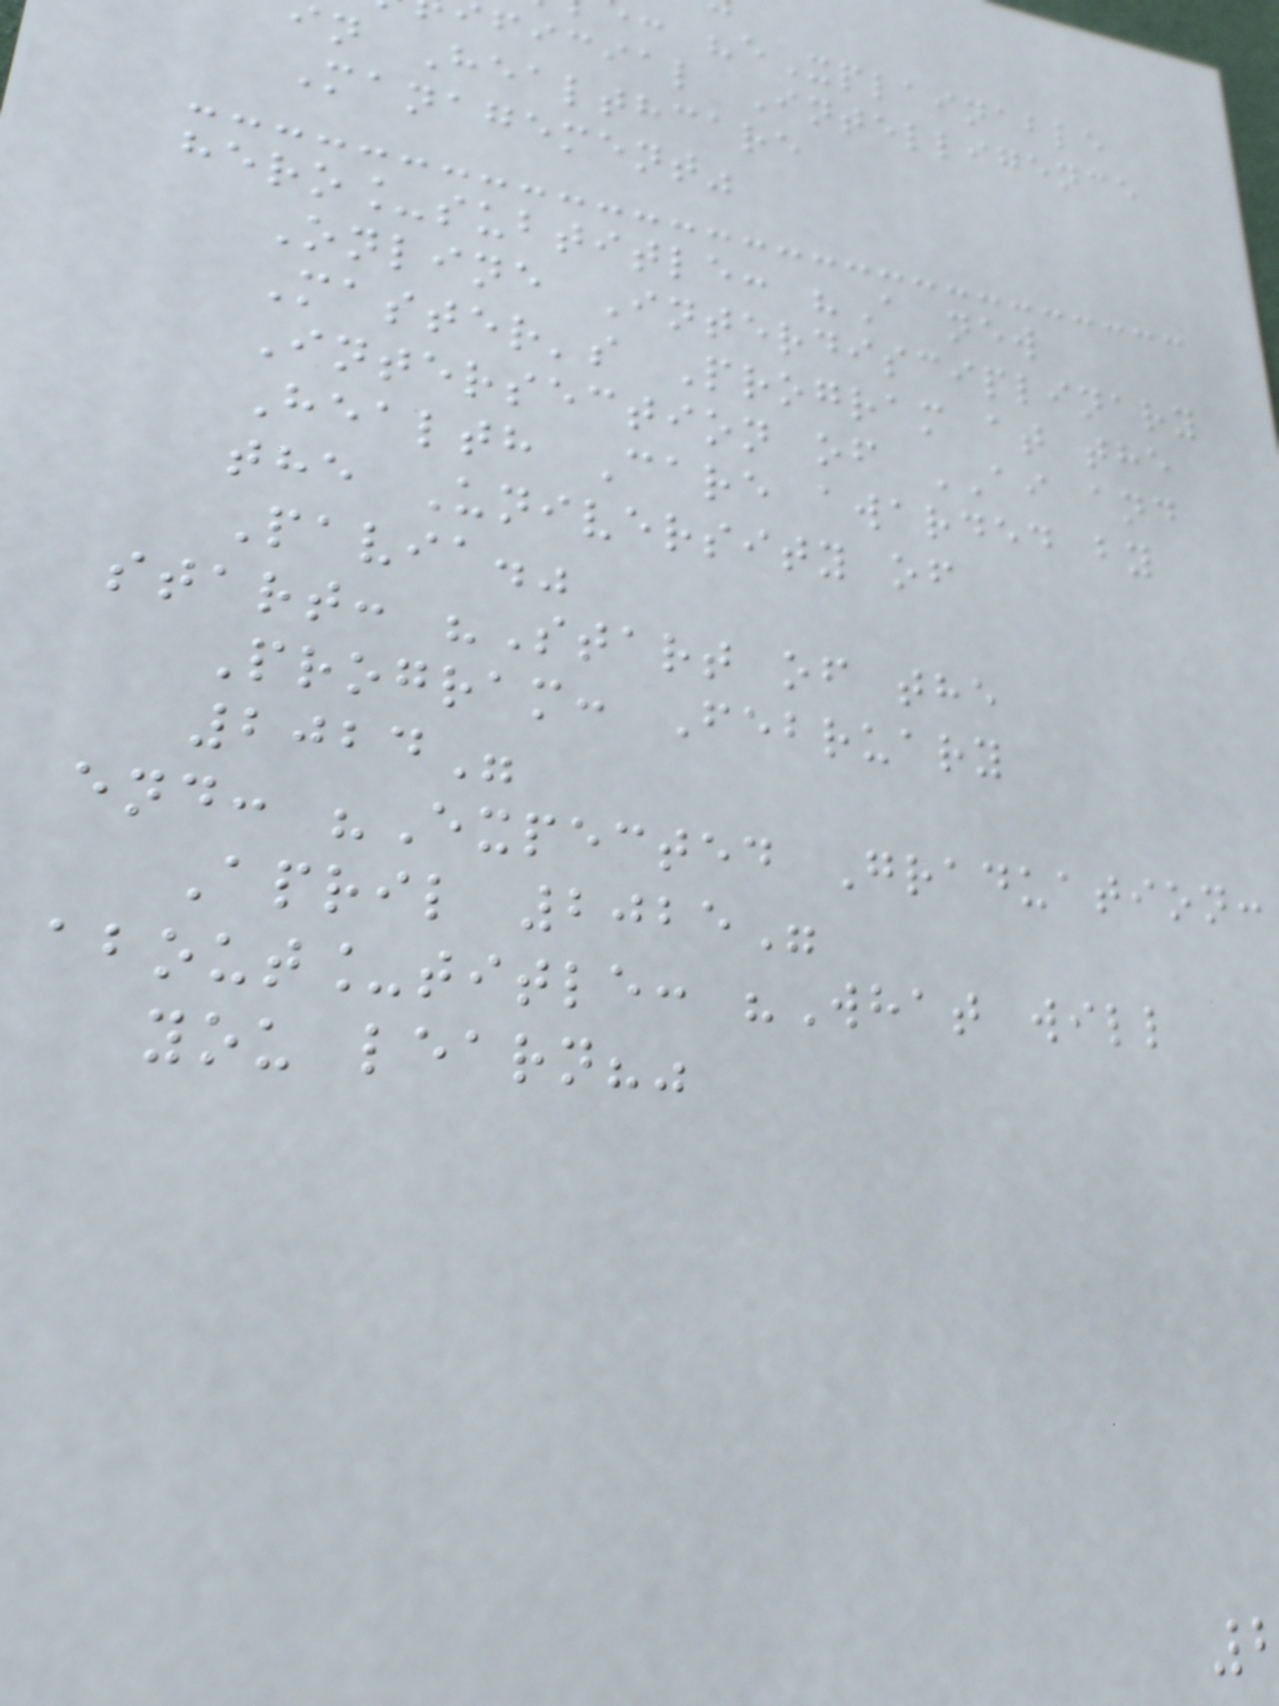: "eXplainable
ficial Intelligence
n Healthcare
Management"
hero_subtitle: "A new
Online Interdisciplinary
Master's Program at the
Intersection of AI and
Health Care awarded by
the University of
Pavia."
start: "Start of the
Program: February
2024"
end: "Expected Graduation:
April 2025"
about_title: "What will
you learn?"
